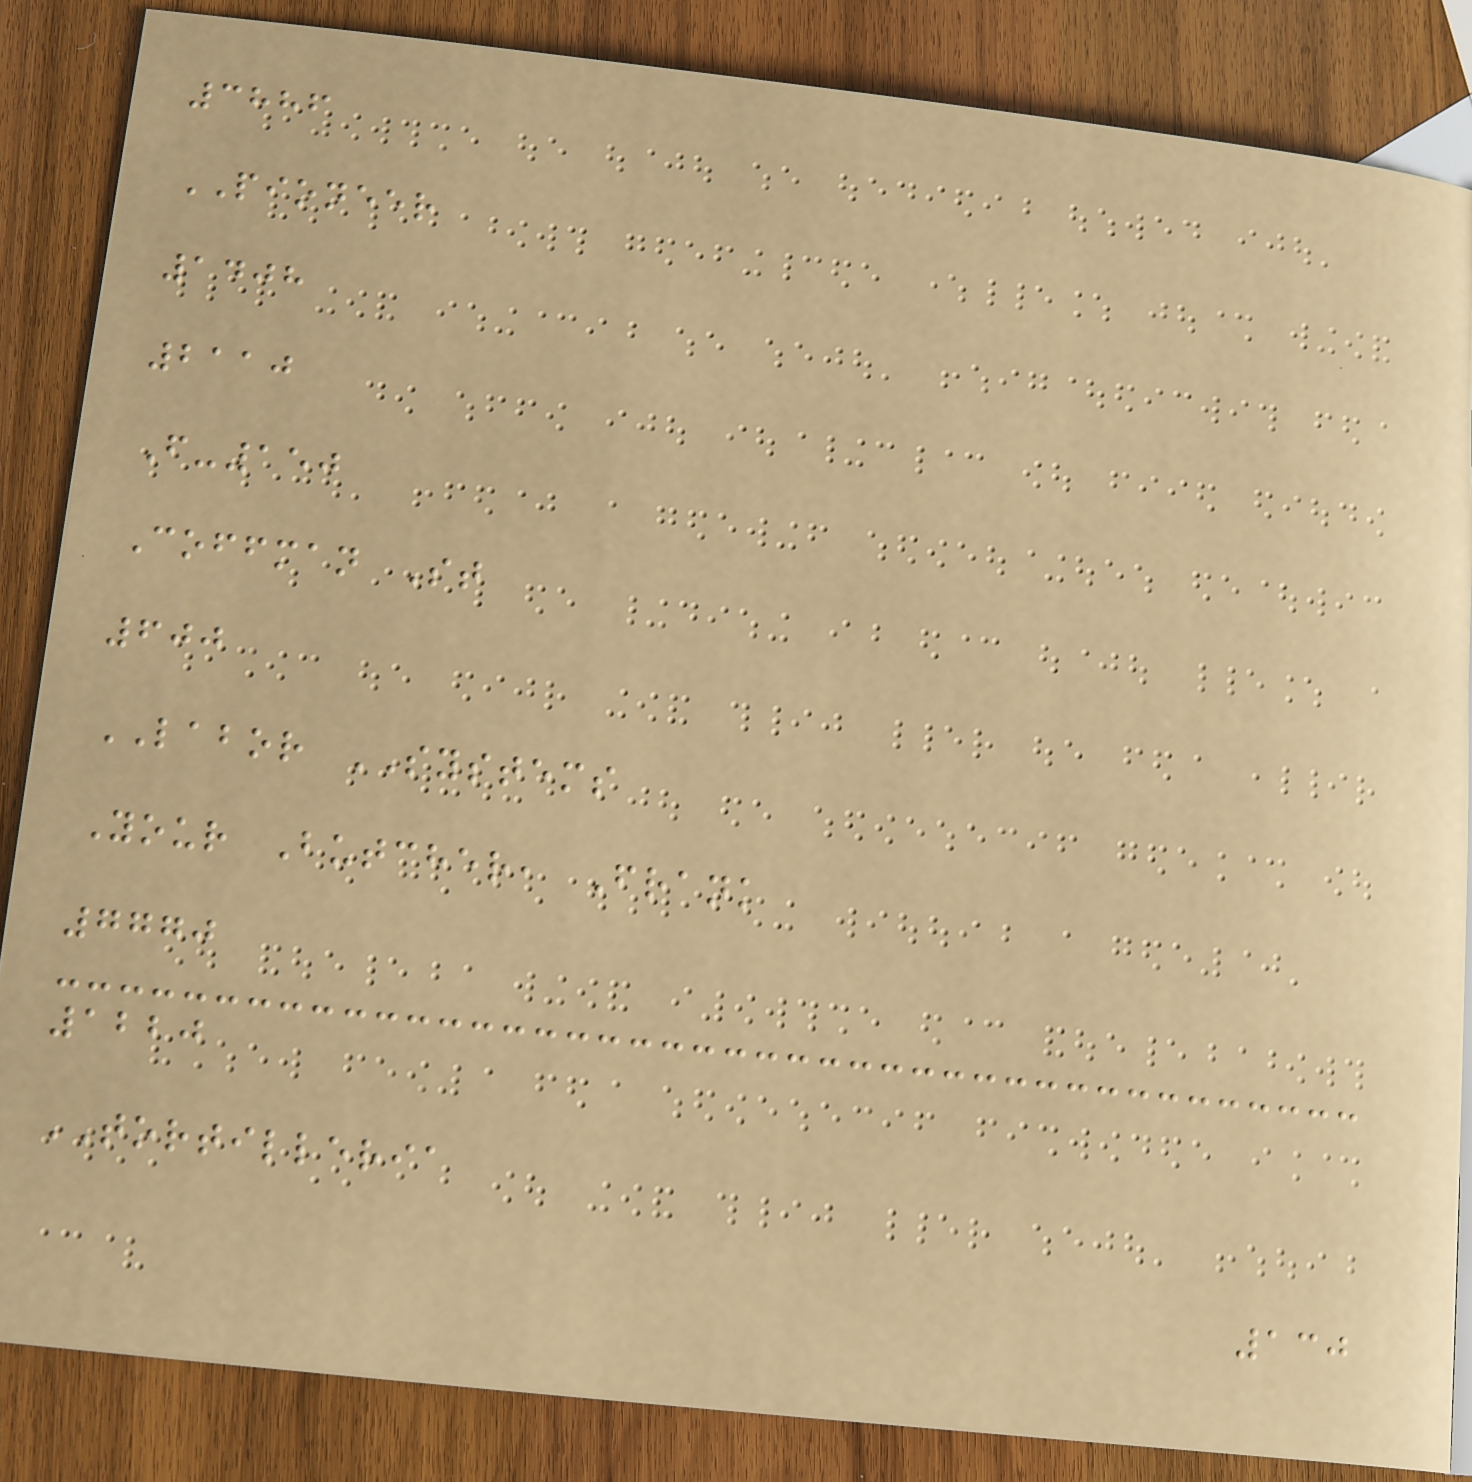3886
PIONEER
1408
2110
F-150
Coffman St
600
LABOR SYSTEMS
Your Butcher, Frank
7770
1220
TORTILLERIA
130
